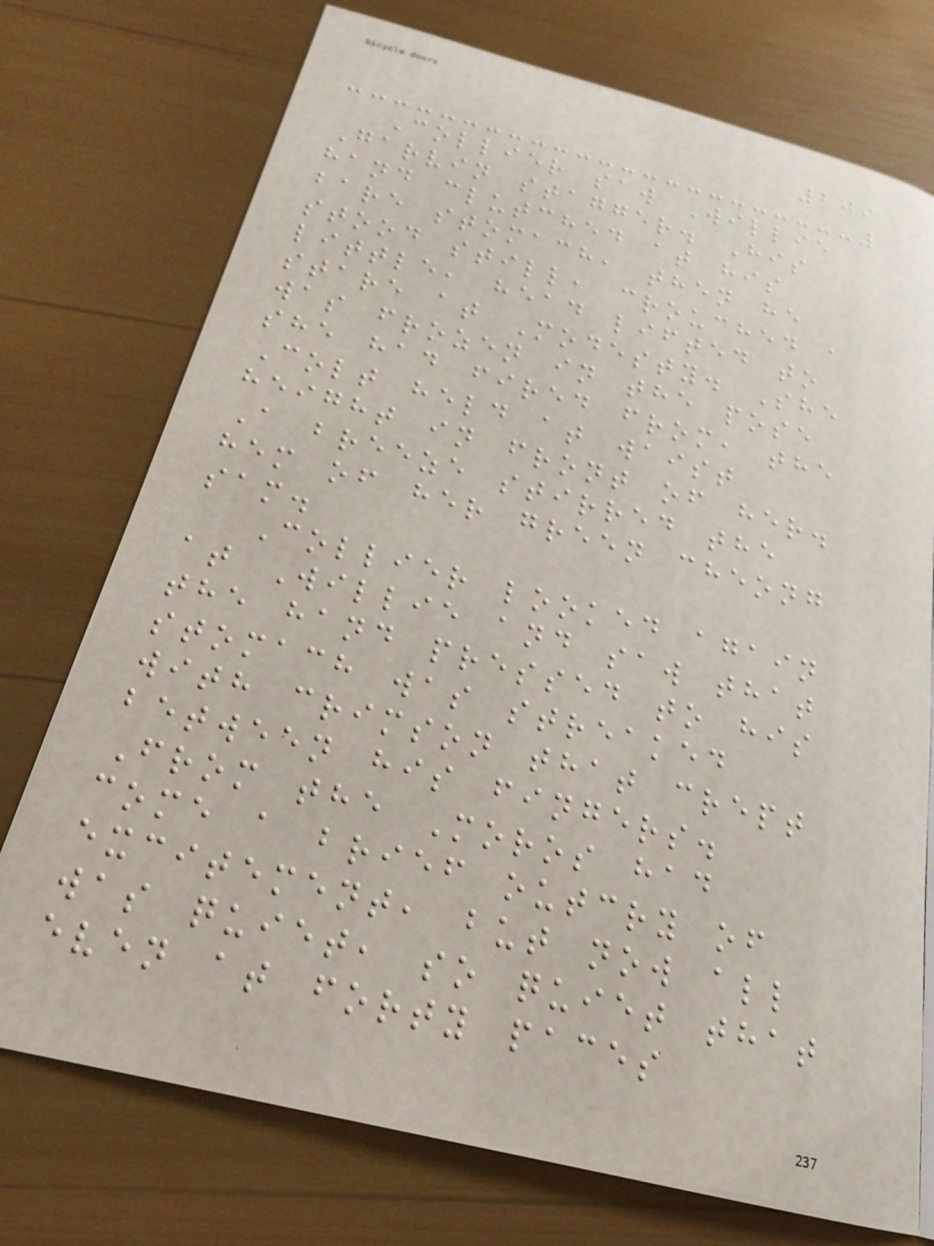209
Collier saw Willie
Garvin stagger. His
hand clutched at his
bare stomach, then he
stood still, crouched a
little, head lifted to
stare at Modesty. She
was frozen in the pose
she had fired from, the
Colt held at waist
height in front of her.
A breeze stirred the
hem of her green cheong
sam.
Collier looked again
at Willie and saw that
the hand pressed to his
stomach was streaked
with crimson that crept
between his fingers.
From the Moros had
come a brief outcry of
excitement, but now all
was quiet, so quiet that
even at forty paces
